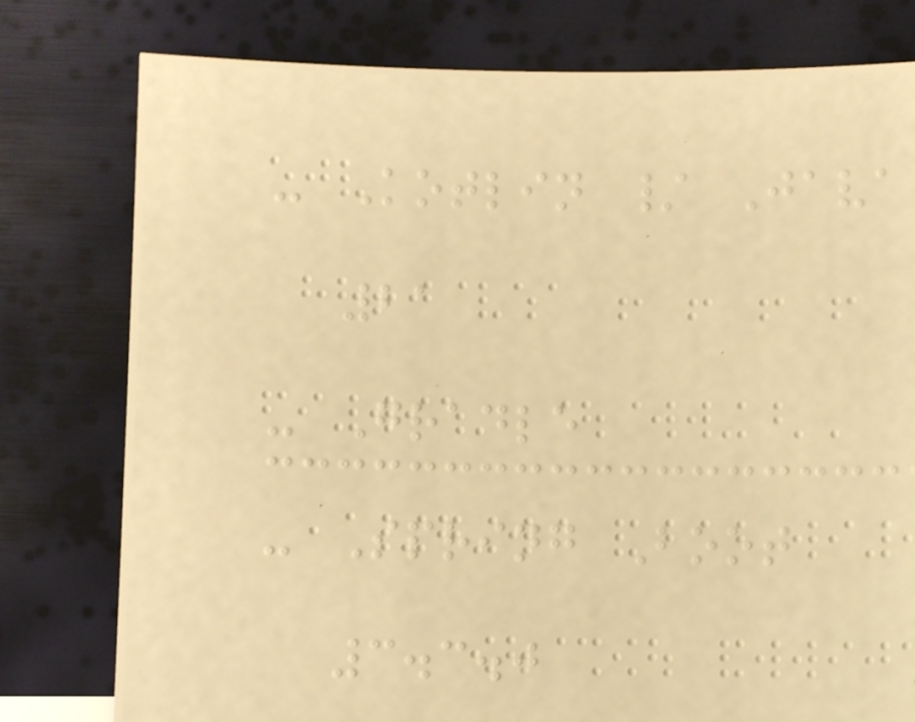- Kotlin / Java
21
- Gradle
- Spring Boot
3.3.0
